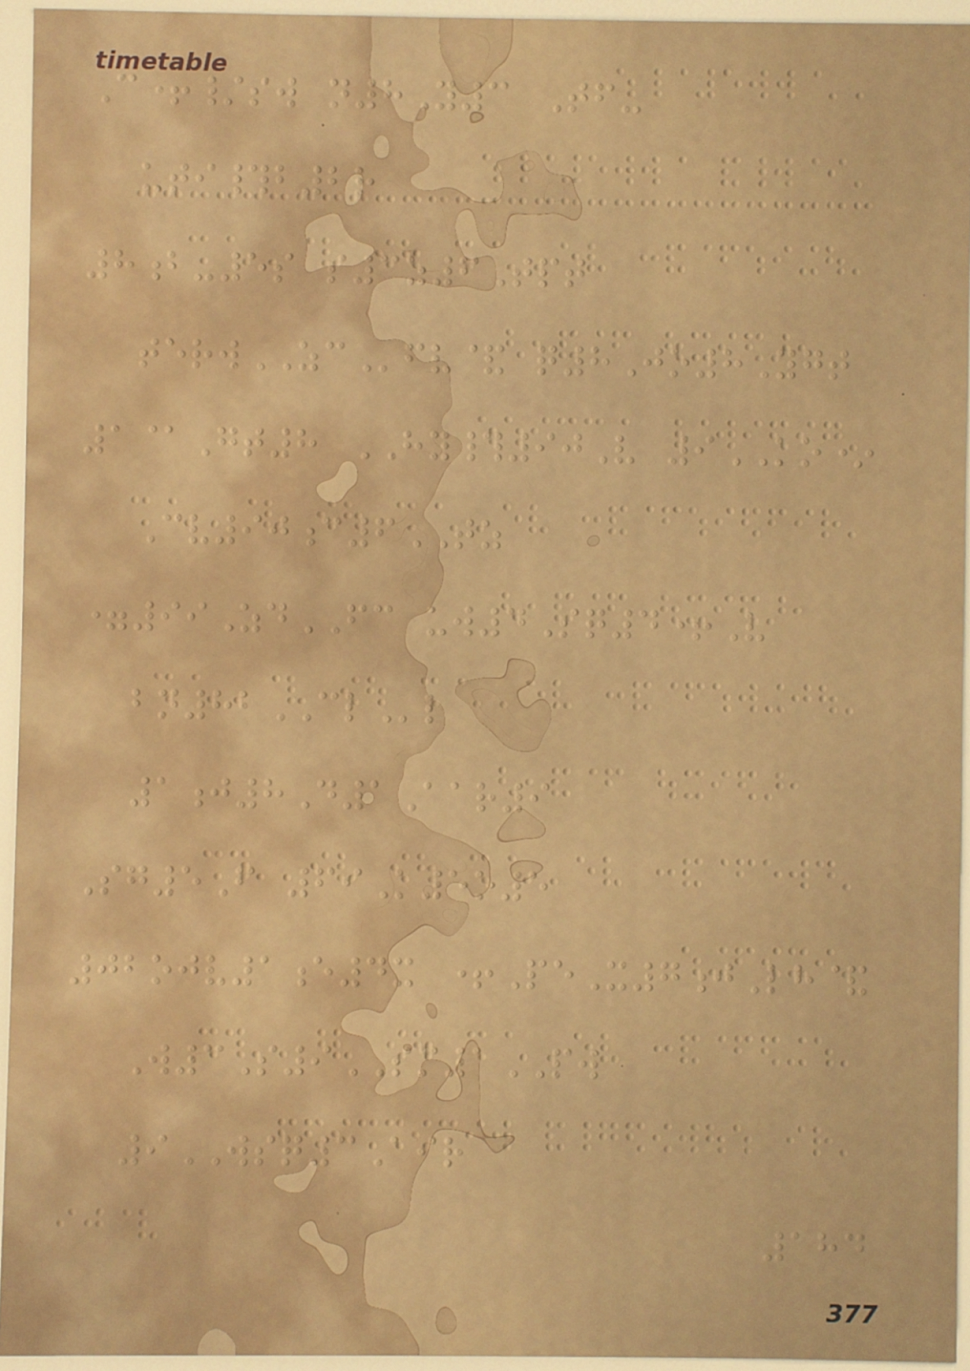C+/sw n8Y3 Tf-
uti#b2r
8b-5s s3z6Tpt
terwZCfv& q8Jo8Ygt
1@Gt8 HY#90V 9KO*
Cv90c6TZ
=99ZdFC uw4Sq4+V
bn82CLl
1j8D1Aar9
Sg5F 69K5o5
02ojv1e4x +PeX7jLh&
W3S9SM1PW
9WSQ3Air
184
